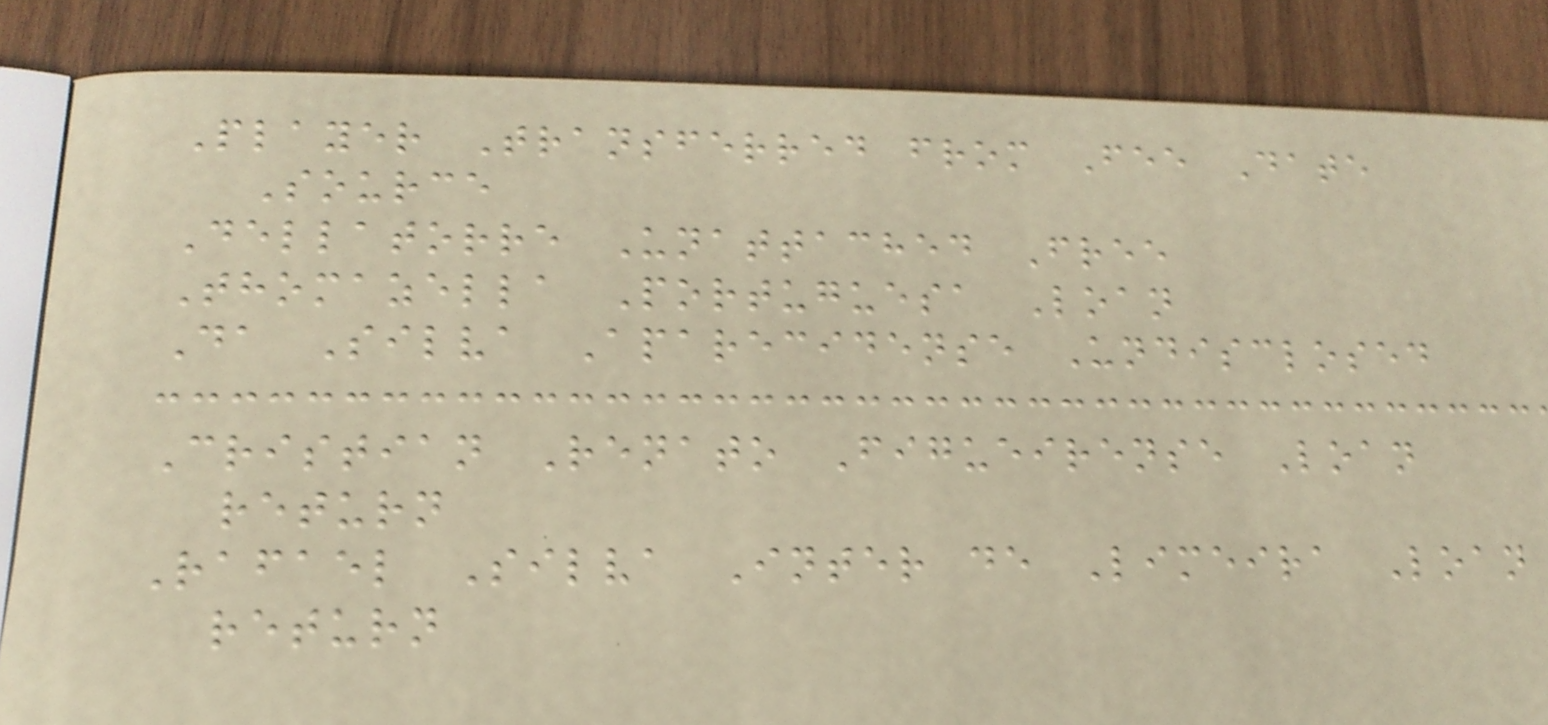Player Transferred from Fee Date
Source
Dellatorre Unattached Free
Thomazella Portuguesa Loan
Da Silva Aparecidense Undisclosed
Cristian Renato Figueirense Loan
return
Rafael Silva Inter de Limeira Loan
return
